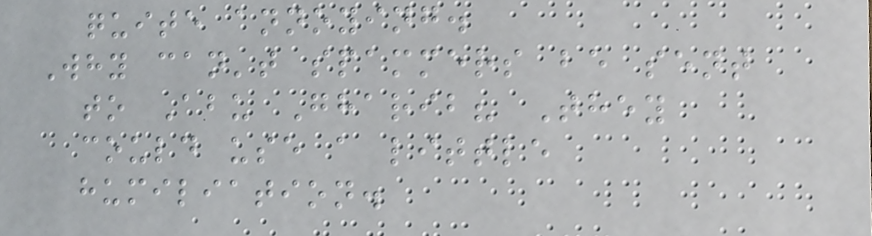quite annoying.
Why can't spammers be sent
to Abu Gharib? They
could use a little
humiliation.
